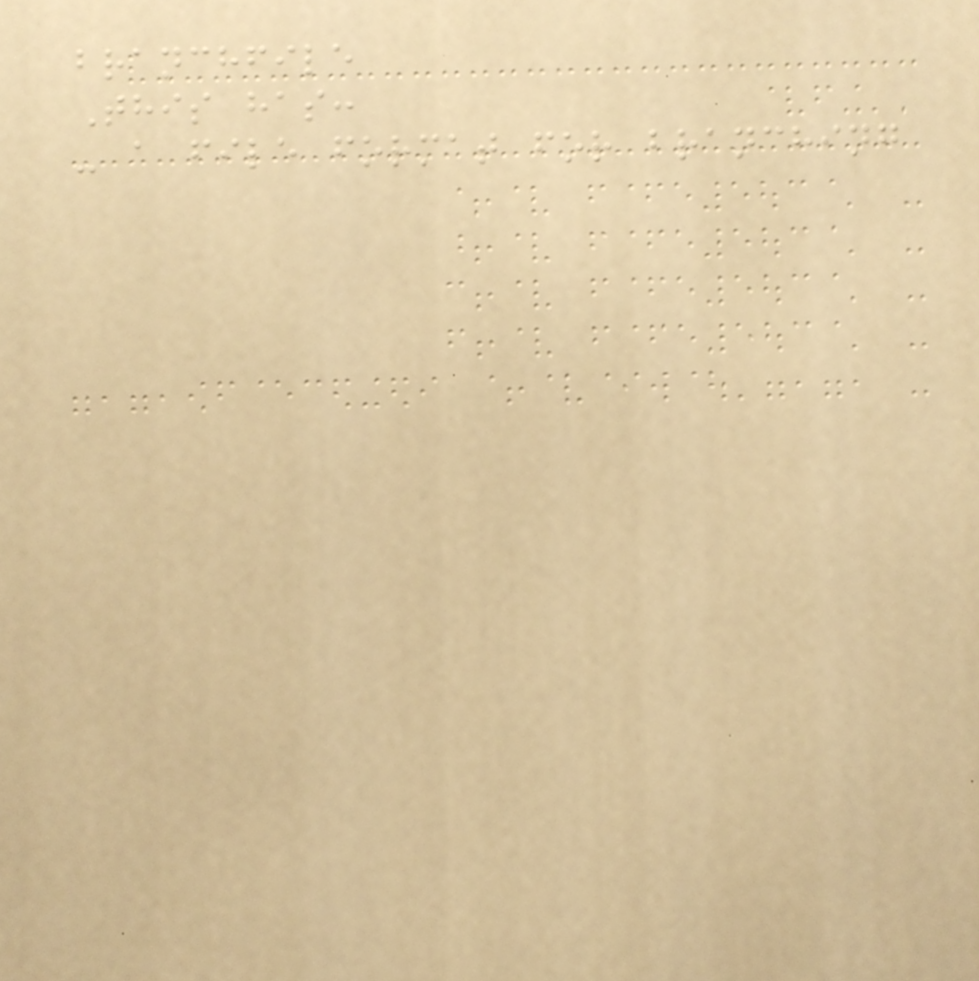branchfile
This has:
- a file format for branching
